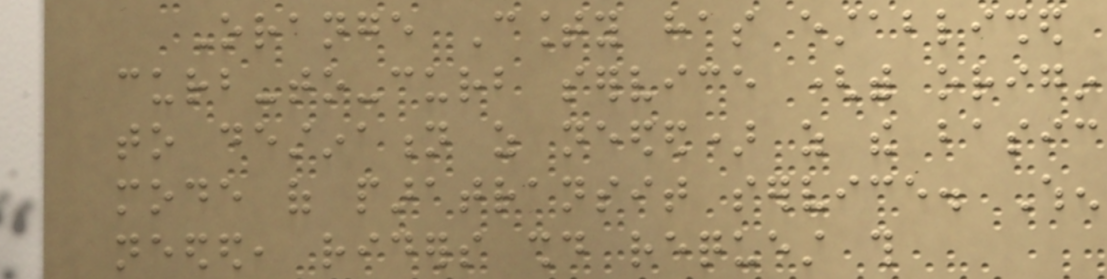Orange County has established
curb-to-curb service (with origin
to destination as needed) as the basic
mode of paratransit service. When
needed, riders should request this
